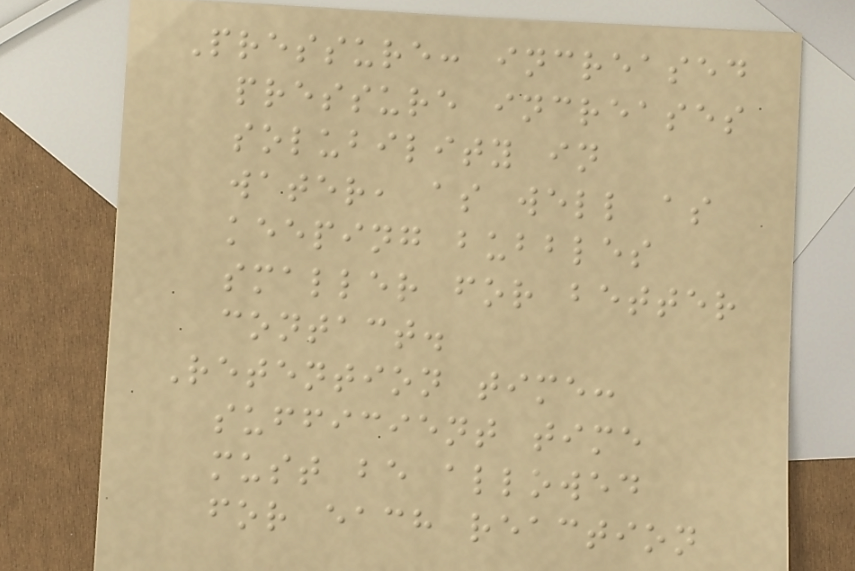Pressure: increased
pressure increases
solubility in
water, as well as
keeping bubbles
smaller for better
contact.
Retention time:
sufficient time
must be allowed
for each reaction
